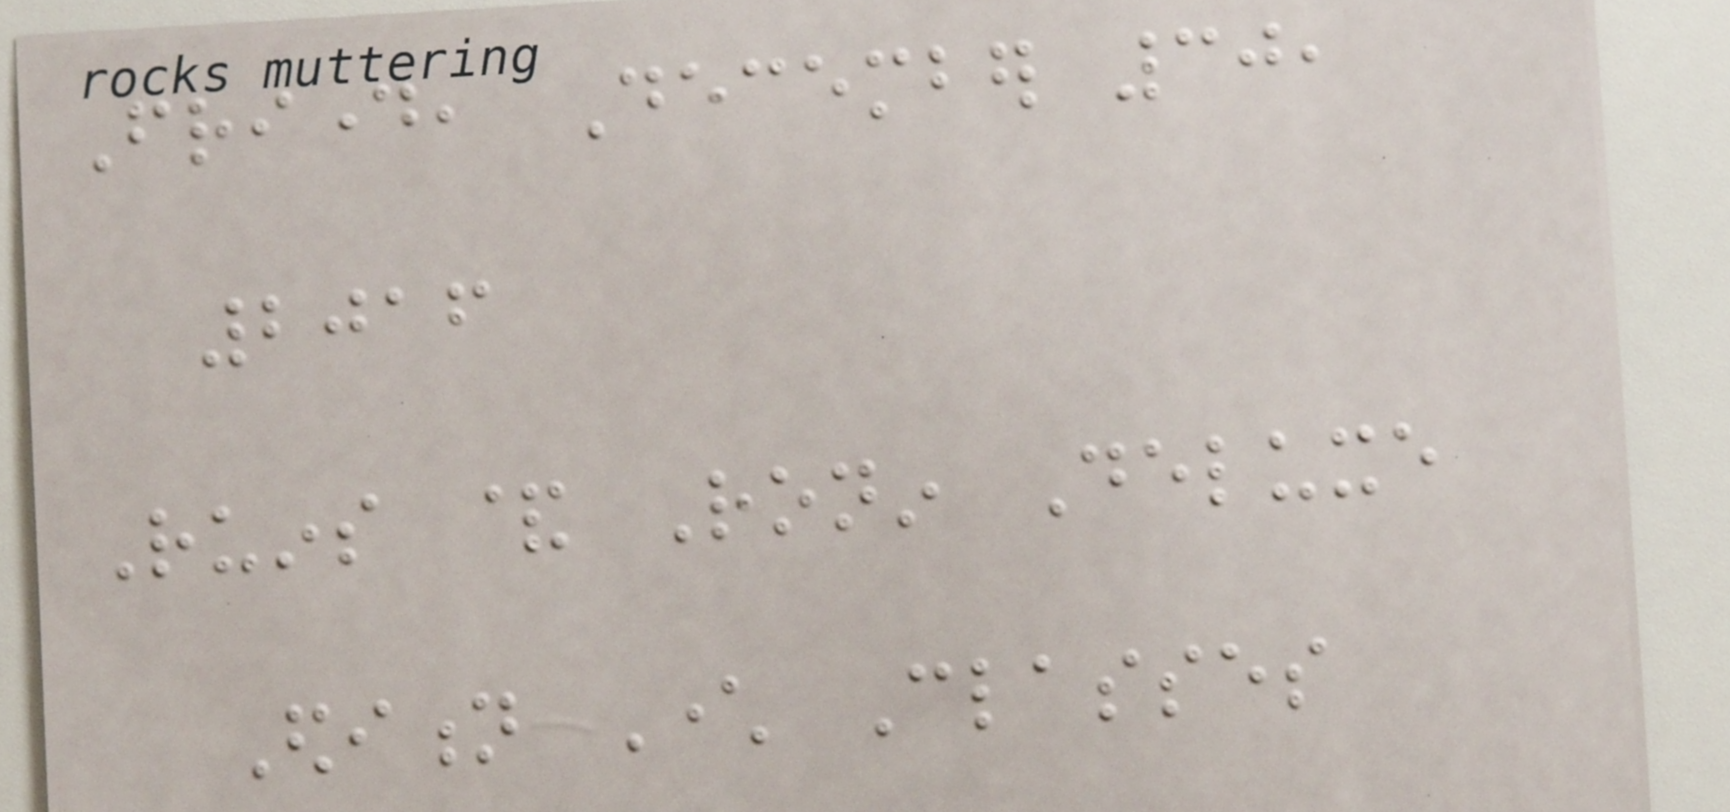Friday, December 30,
2016
Ruins & Ronin Deluxe
Edition Character Classes
